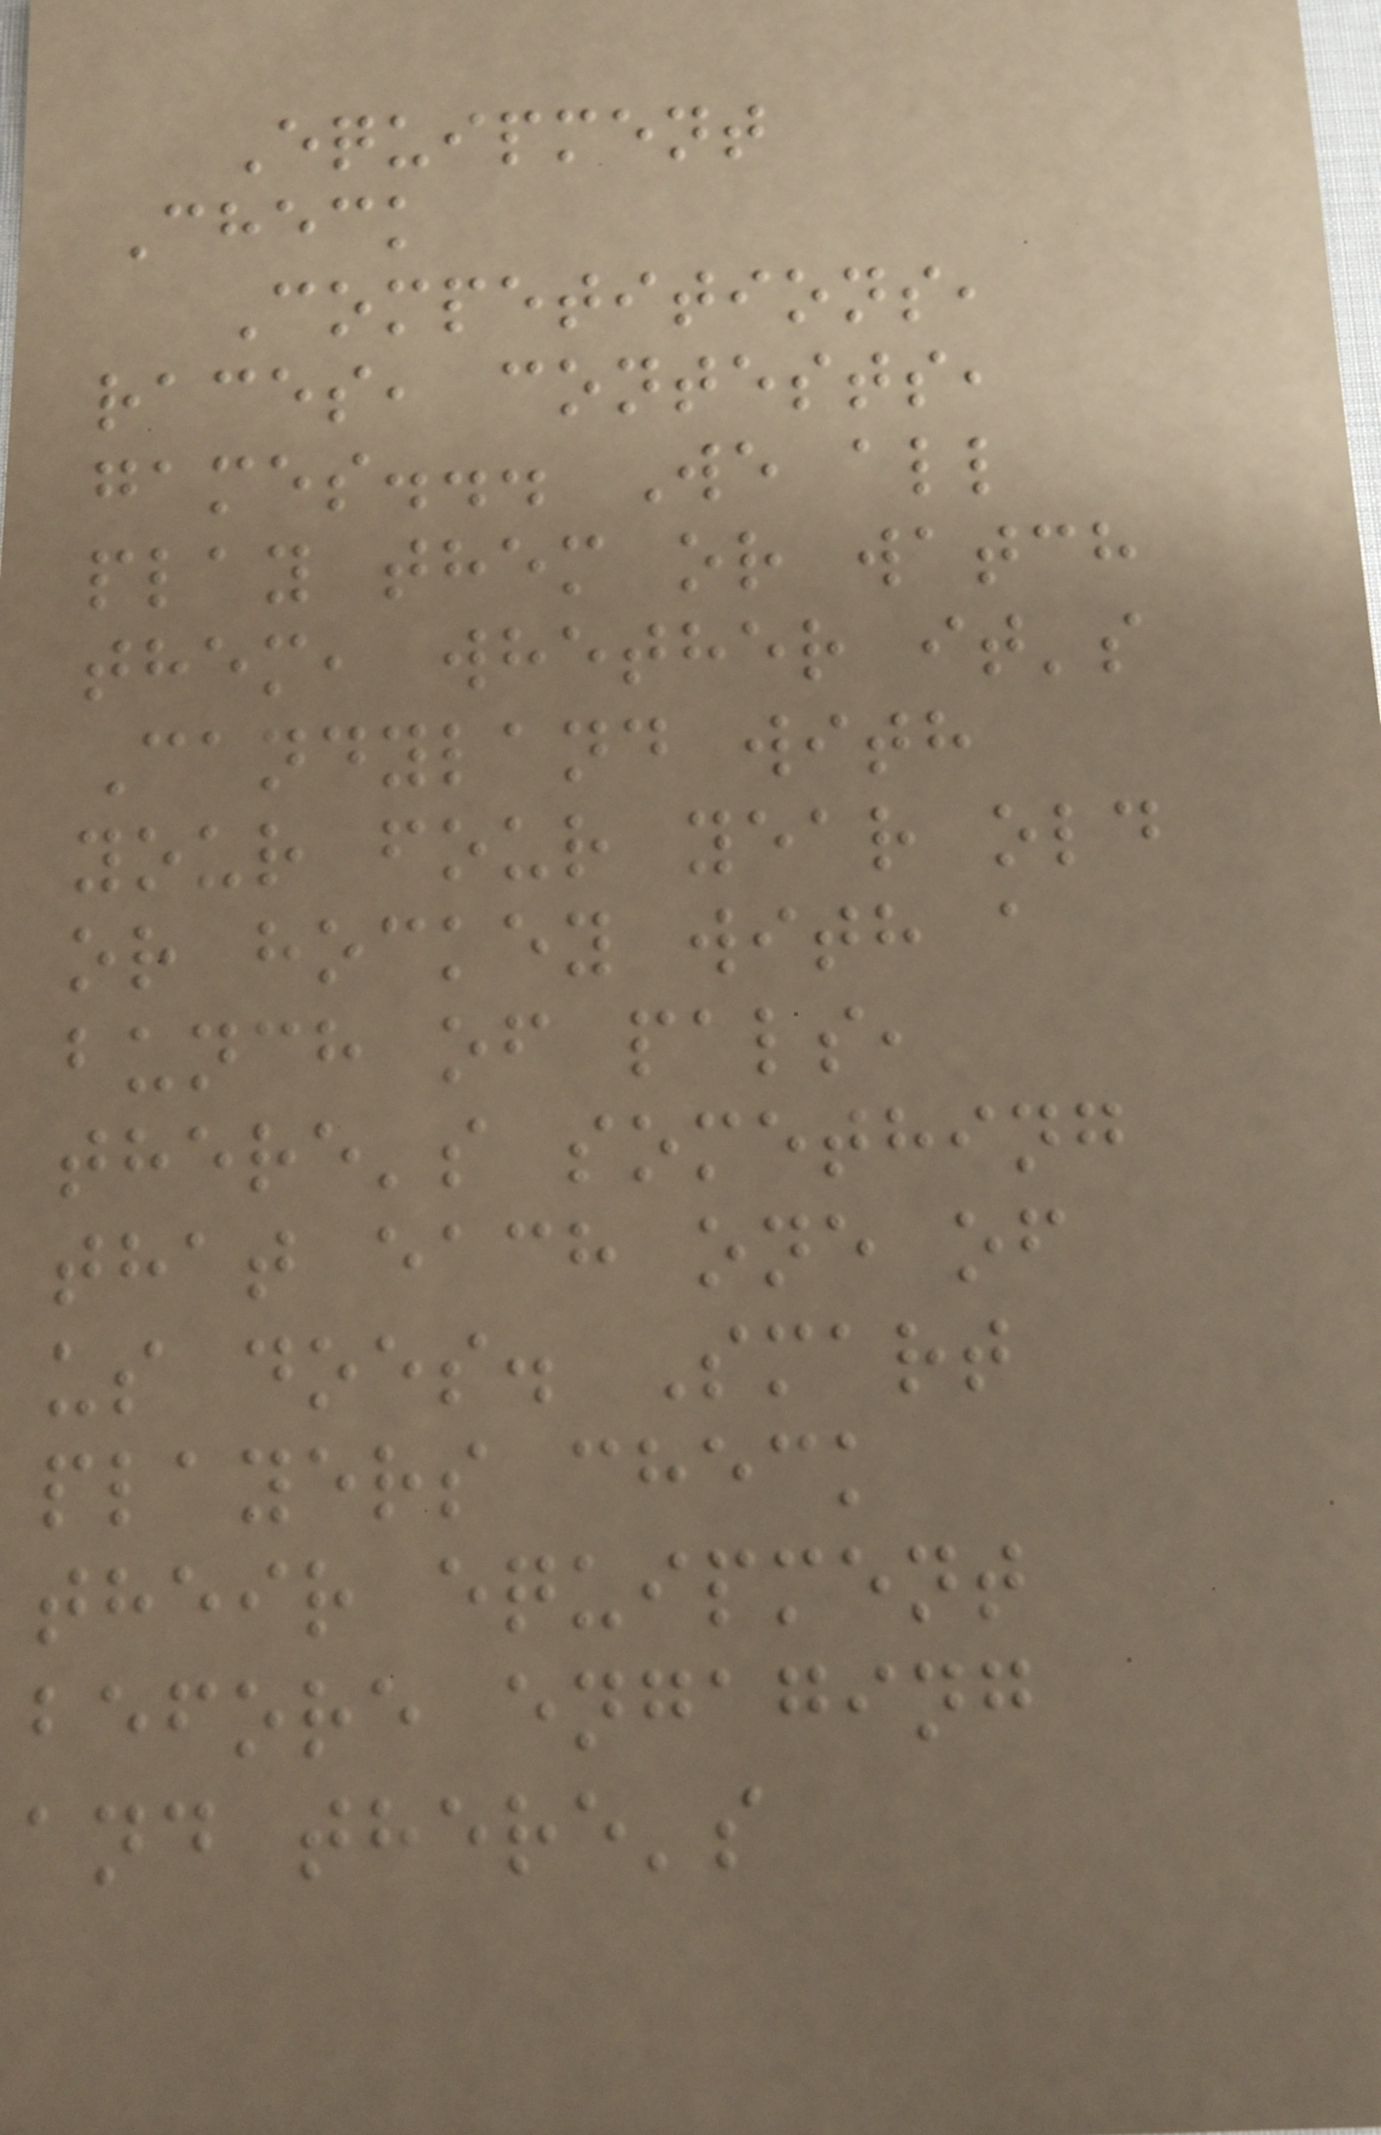Equipment
Check
Competitions,
races, contests,
games... We all
play them or watch
them, whether it's
Candyland with
your four year old
or hockey with a
bunch of pals,
there's something
that each one of
us does. Smart
players check
their equipment
before engaging
and there's
